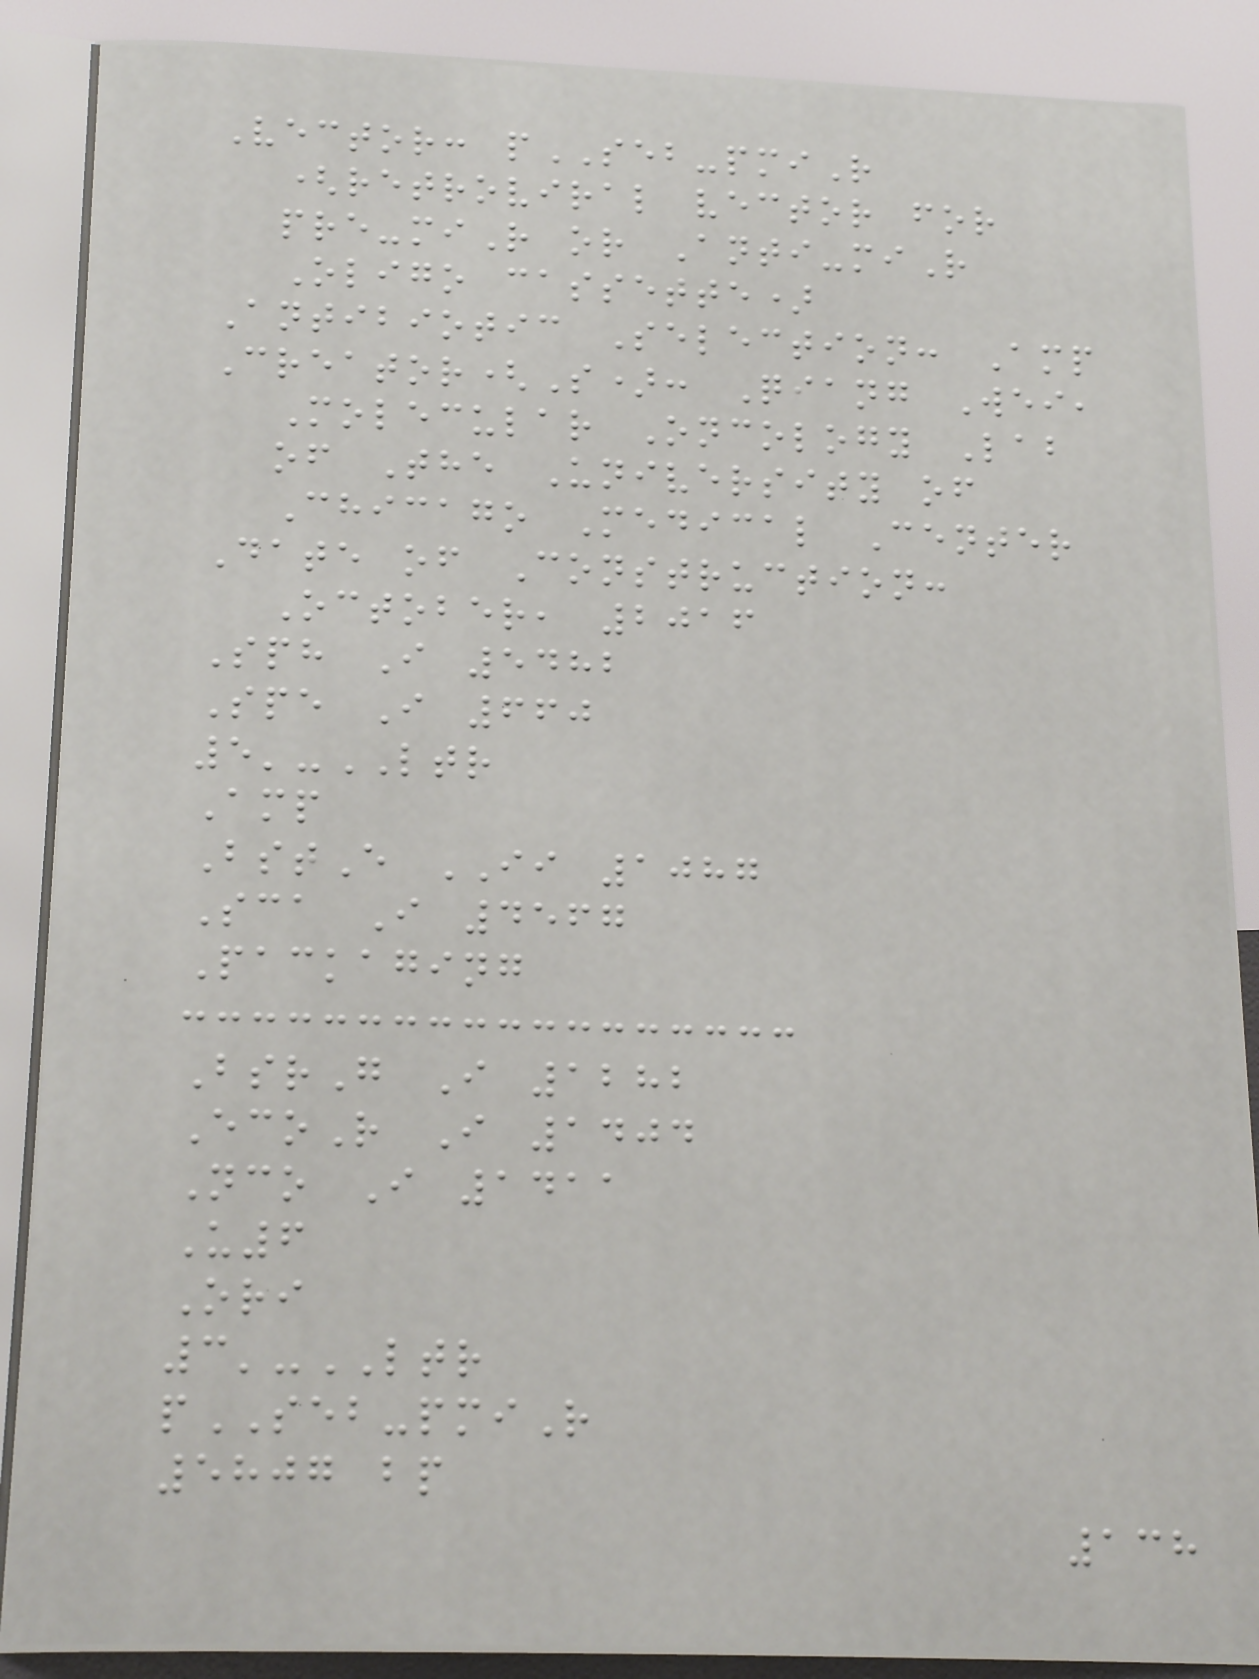Vector: pSEB-pmiR
(retroviral vector for
pre-miR or Anti-miR
Oligo cassette)
Antibiotic Selection: Amp
Creator(S): Qiang Wei,
Molecular Oncology Lab
of The University of
Chicago Medical Center
Date of Construction:
October, 2016
Sph I 5482
Spe I 660
5'-LTR
Amp
BstE II 1087
Sca I 4567
Packaging
BsrG I 1282
EcoR I 1404
Nco I 1411
U6
Ori
3'-LTR
pSEB-pmiR
5807 bp
138
